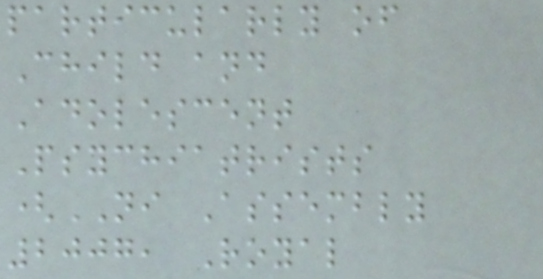particularly of
Child and
Adolescent
Psychiatrists
(NI Assembly
2007, Royal
